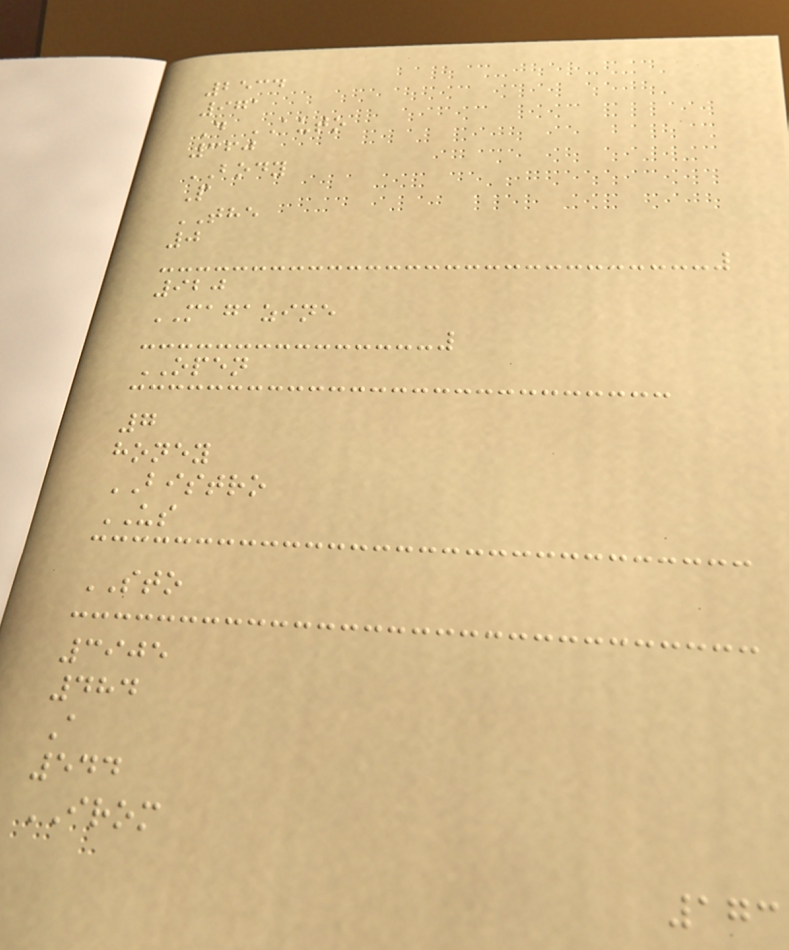2534
971
D AUTO
360
BODY
P
THE
0
920
MAGAZINE
OPEN
7
honey
BISTRO
US
STO
3905
484
A
544
IROM
173
